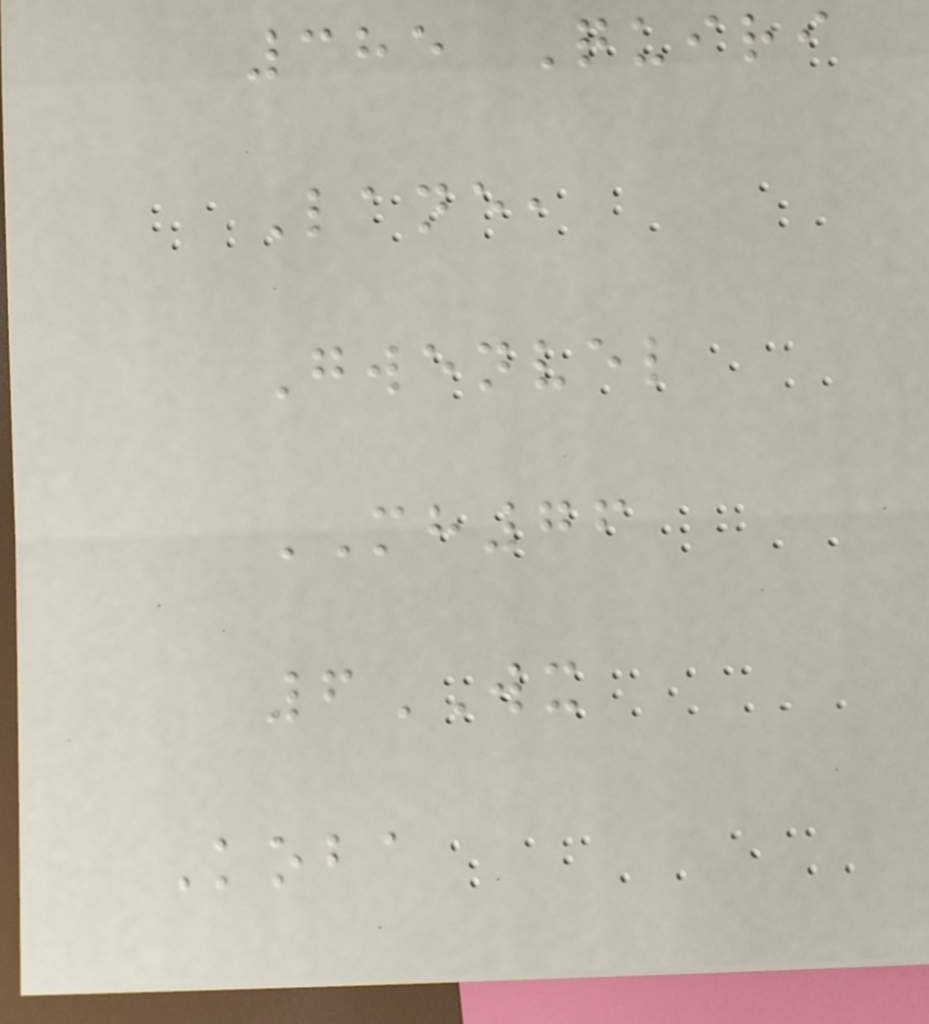385 Quiri
Lane,
Gwenvel
MH76
6WX
Koba
